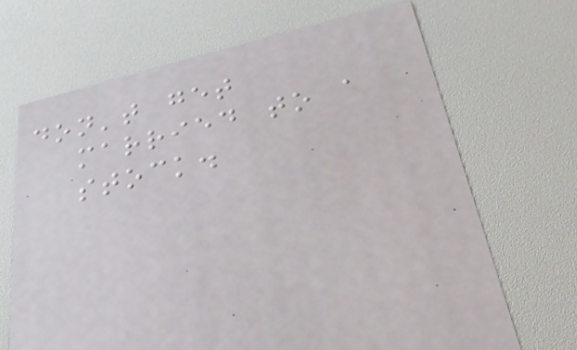don't get
married to a
stock.
